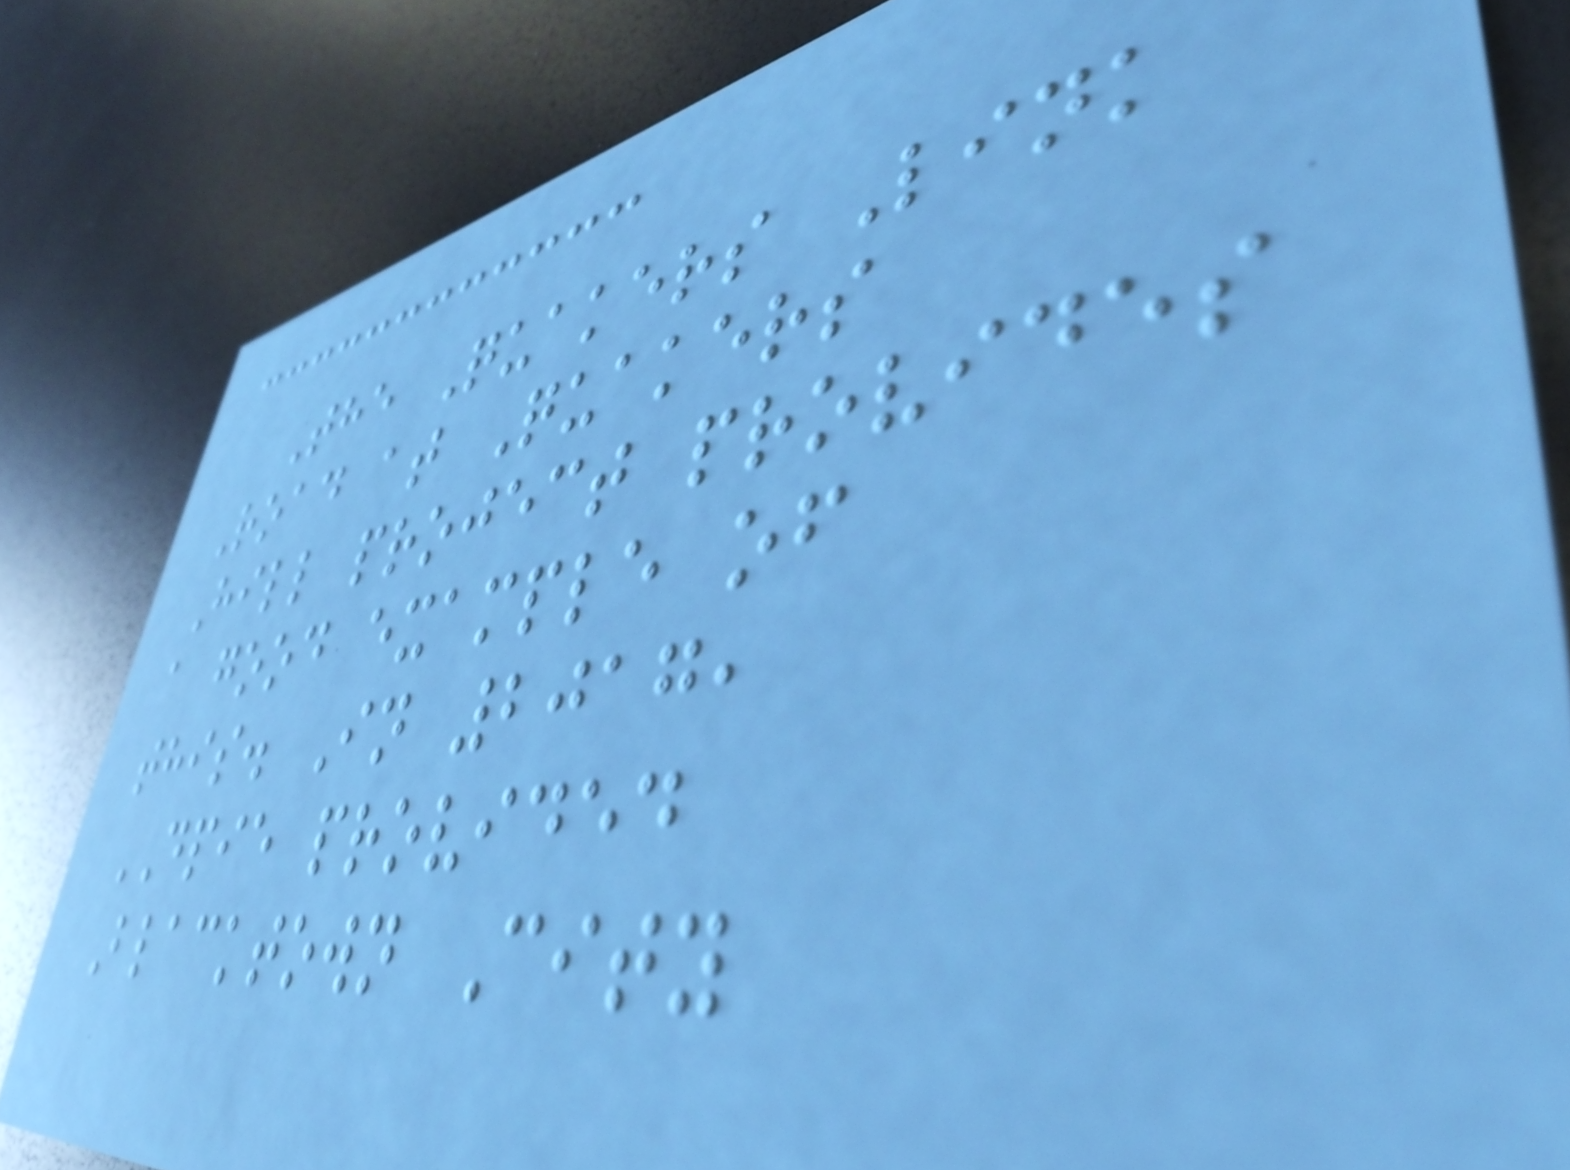The Quakers Link
Road at Quakers
Hill project provides
a good example of
this. In 2017,
DPIE provided
Blacktown City
